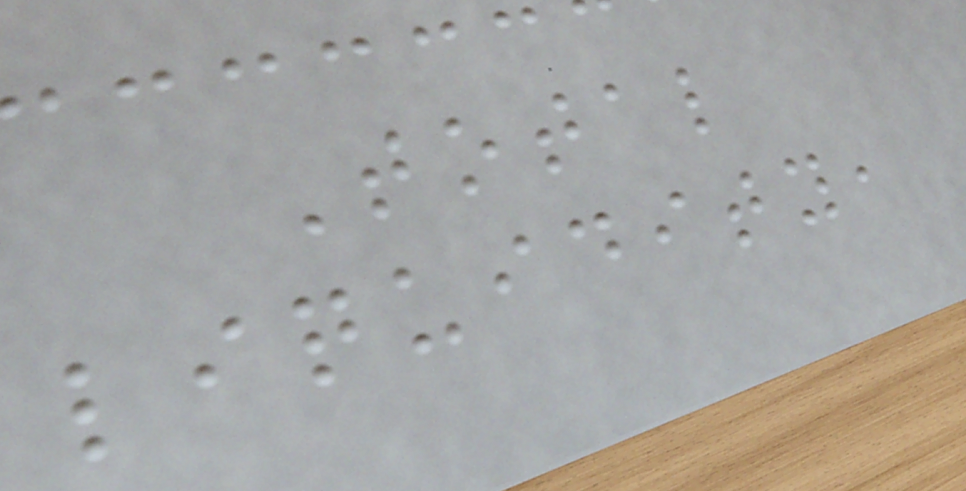Total
liquidity,
